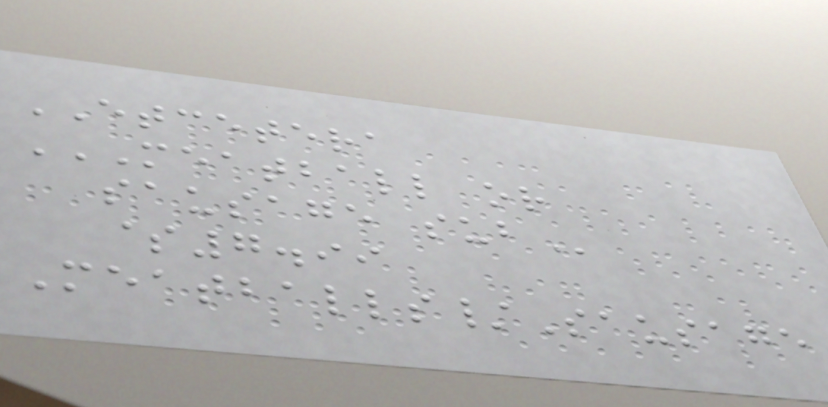ETCETERA
MEATBALL OR
SAUSAGE SUB
$7.99
Meatballs/Sausage
